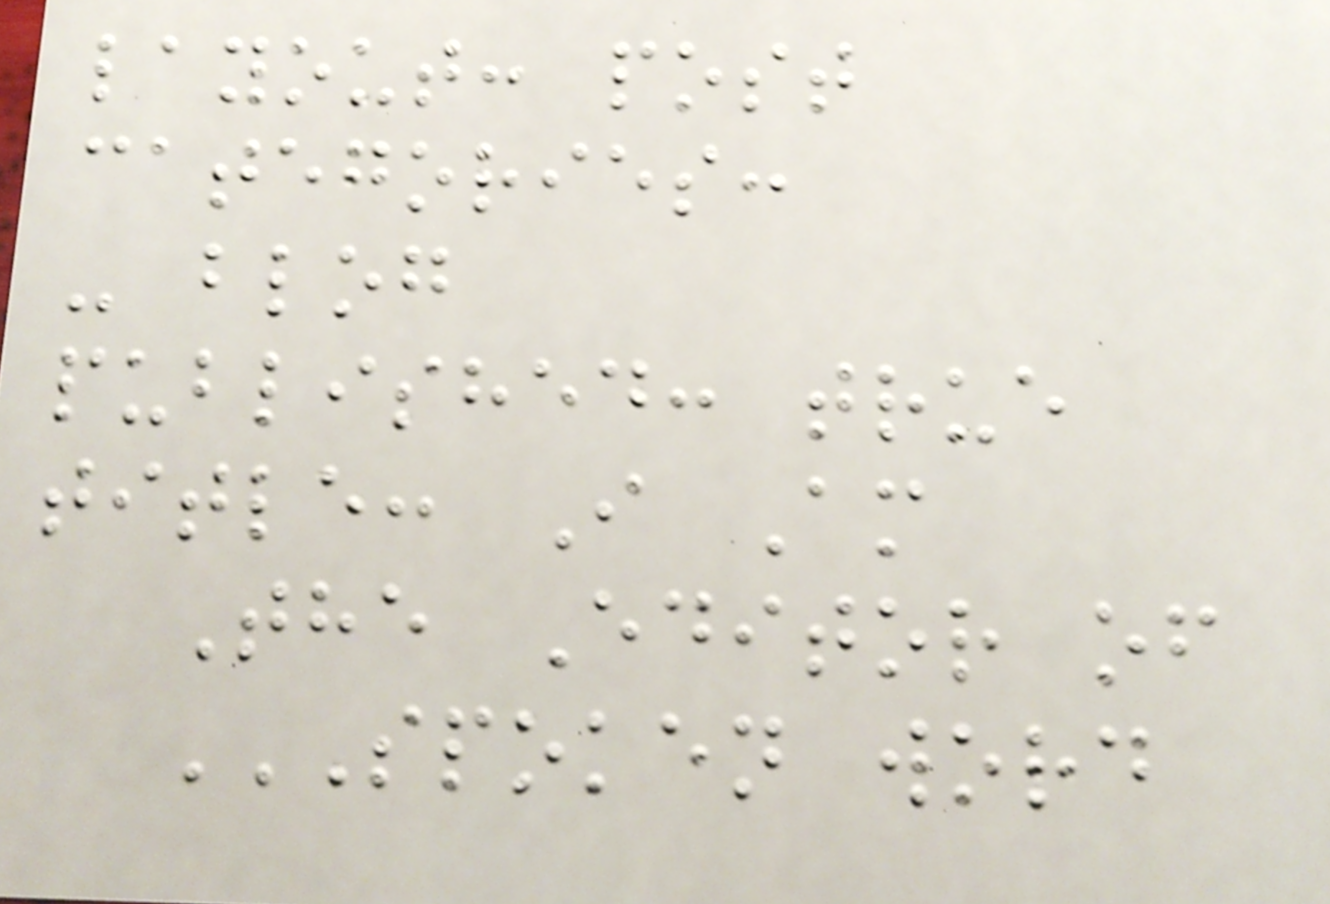layout: post
categories:
- blog
published: true
title: I Am
The Editor of
SPOKEN WORD
